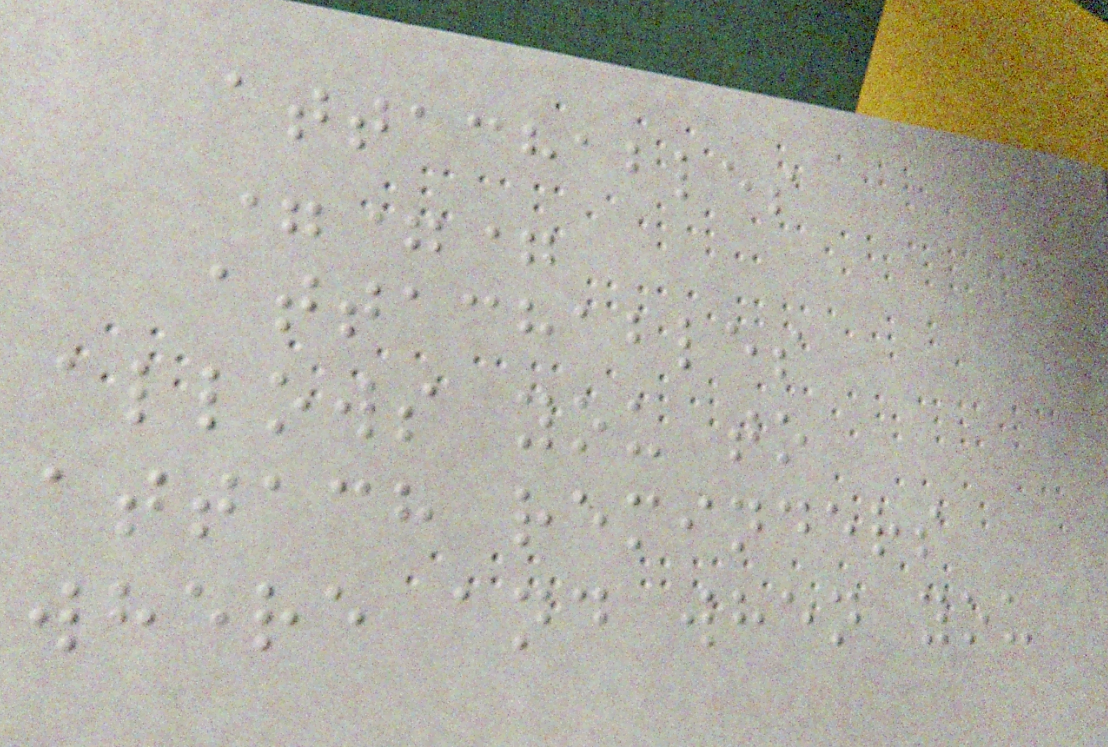attachables
===
attachables
allows you to
attach reminders
where and when you
